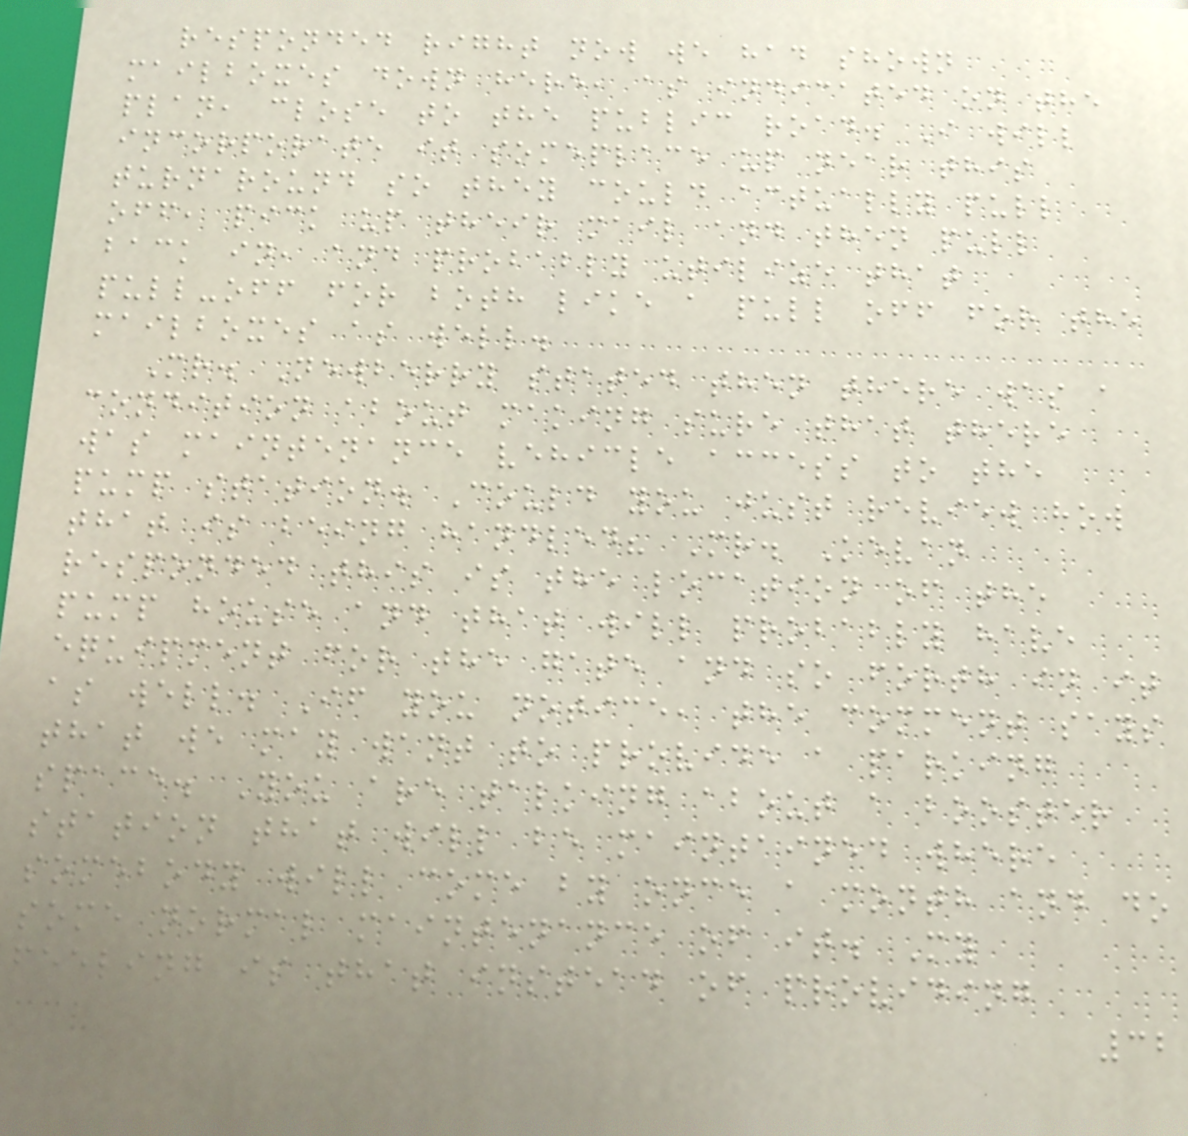responded right now we had shown
mailboxes down here, as indicated on the
plan, close to the public road. I will
incorporate it someplace up near this
turnaround so they could actually pull
off, pick up their mail and then pull
back in, and probably utilize that
pull-off for both like a pull off for the
mailboxes as well.
Mr. Newberry stated then there was a
condition about making sure that there
was maintenance vehicle access to the
pump station. Could you just review how
that is being handled? Mr. Kevan
responded this is the location of the
pump house and that will probably have
equipment for the gate and so forth in it
as well. If you notice, the comment says
that we may want to provide a parking
space. You are talking about a booster
station that will be maintained where
somebody will come by once a month and do
some normal maintenance of it. My
feeling is that instead of providing
32
